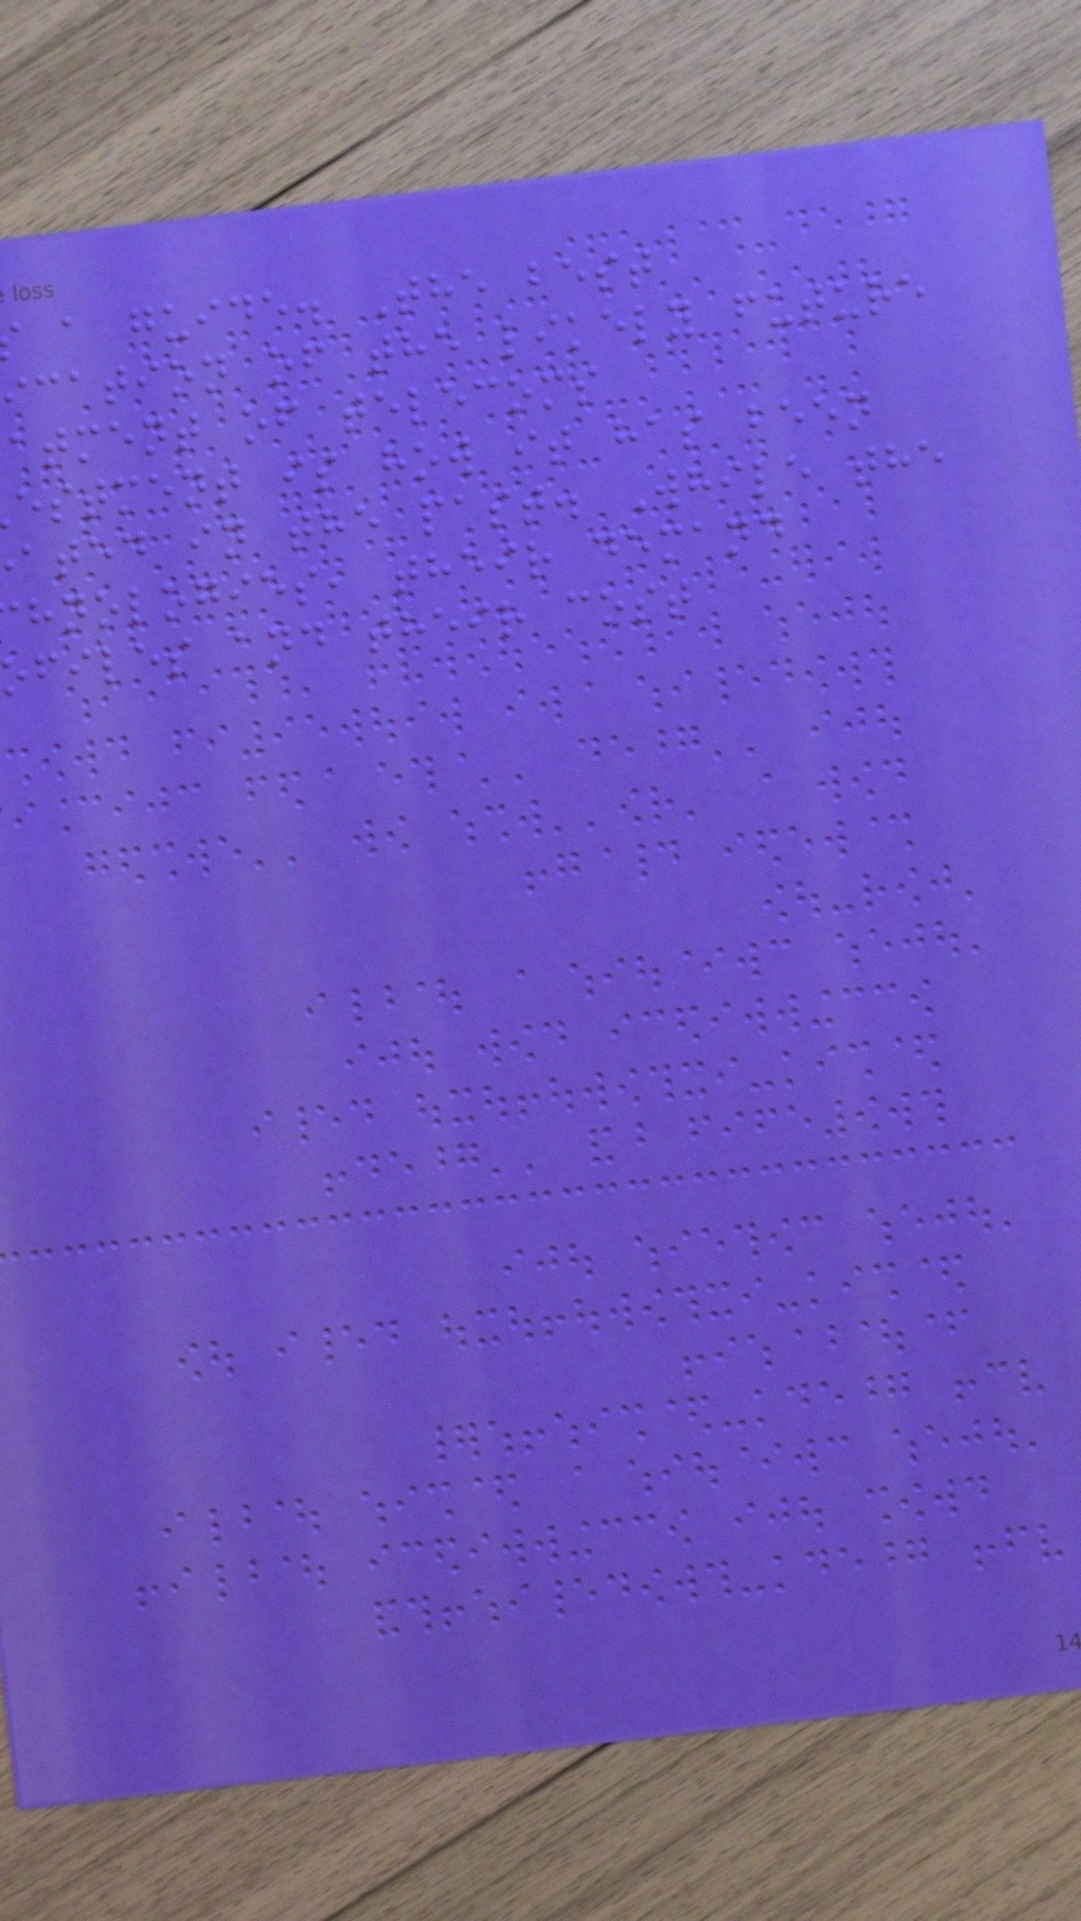a guide. The best
ication of the likely future
atment of telecoms
estment is how it has been
ated in the past. While the
hnologies, their demand
ofiles and their cost
